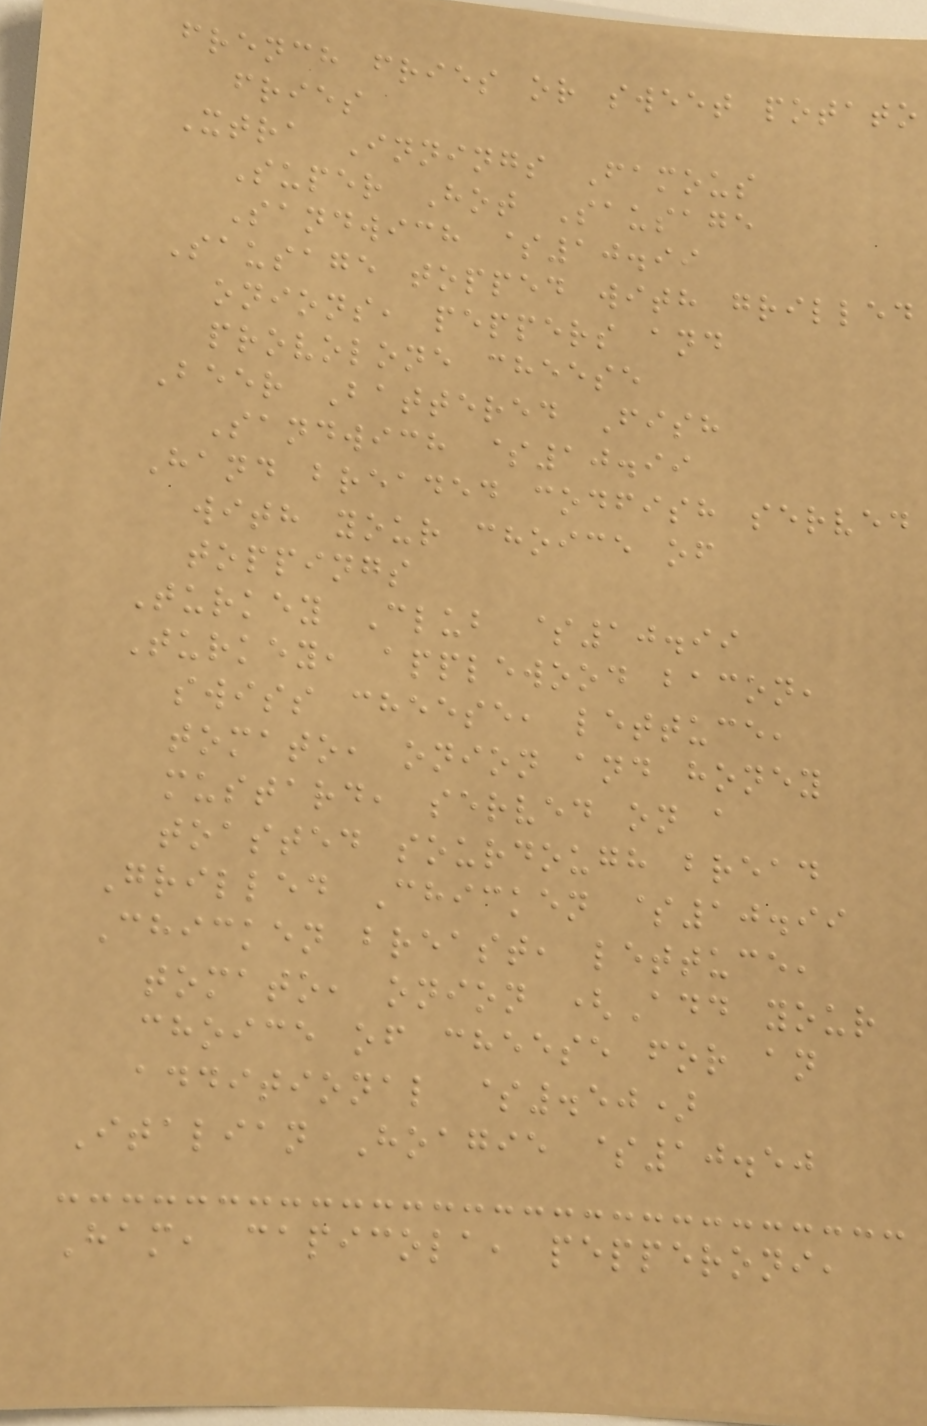french fries or sweet potato
fries
Xtra Innings Famous
Super Hot Sausage
Sandwich $10.99
Sausage topped with grilled
onions, peppers and
provolone cheese
Beer Battered Fish
Sandwich $10.99
Hand breaded codfish served
with your choice of
toppings
Turkey Club $10.99
Turkey, applewood bacon,
swiss cheese, lettuce,
tomato, onion and honey
mustard, served on a
toasted sourdough bread
Grilled Chicken $10.99
Chicken breast, lettuce,
tomato, onion (Add your
choice of cheese for an
additional $.50)
Italian Hoagie $10.50
Ham, capicola, pepperoni,
